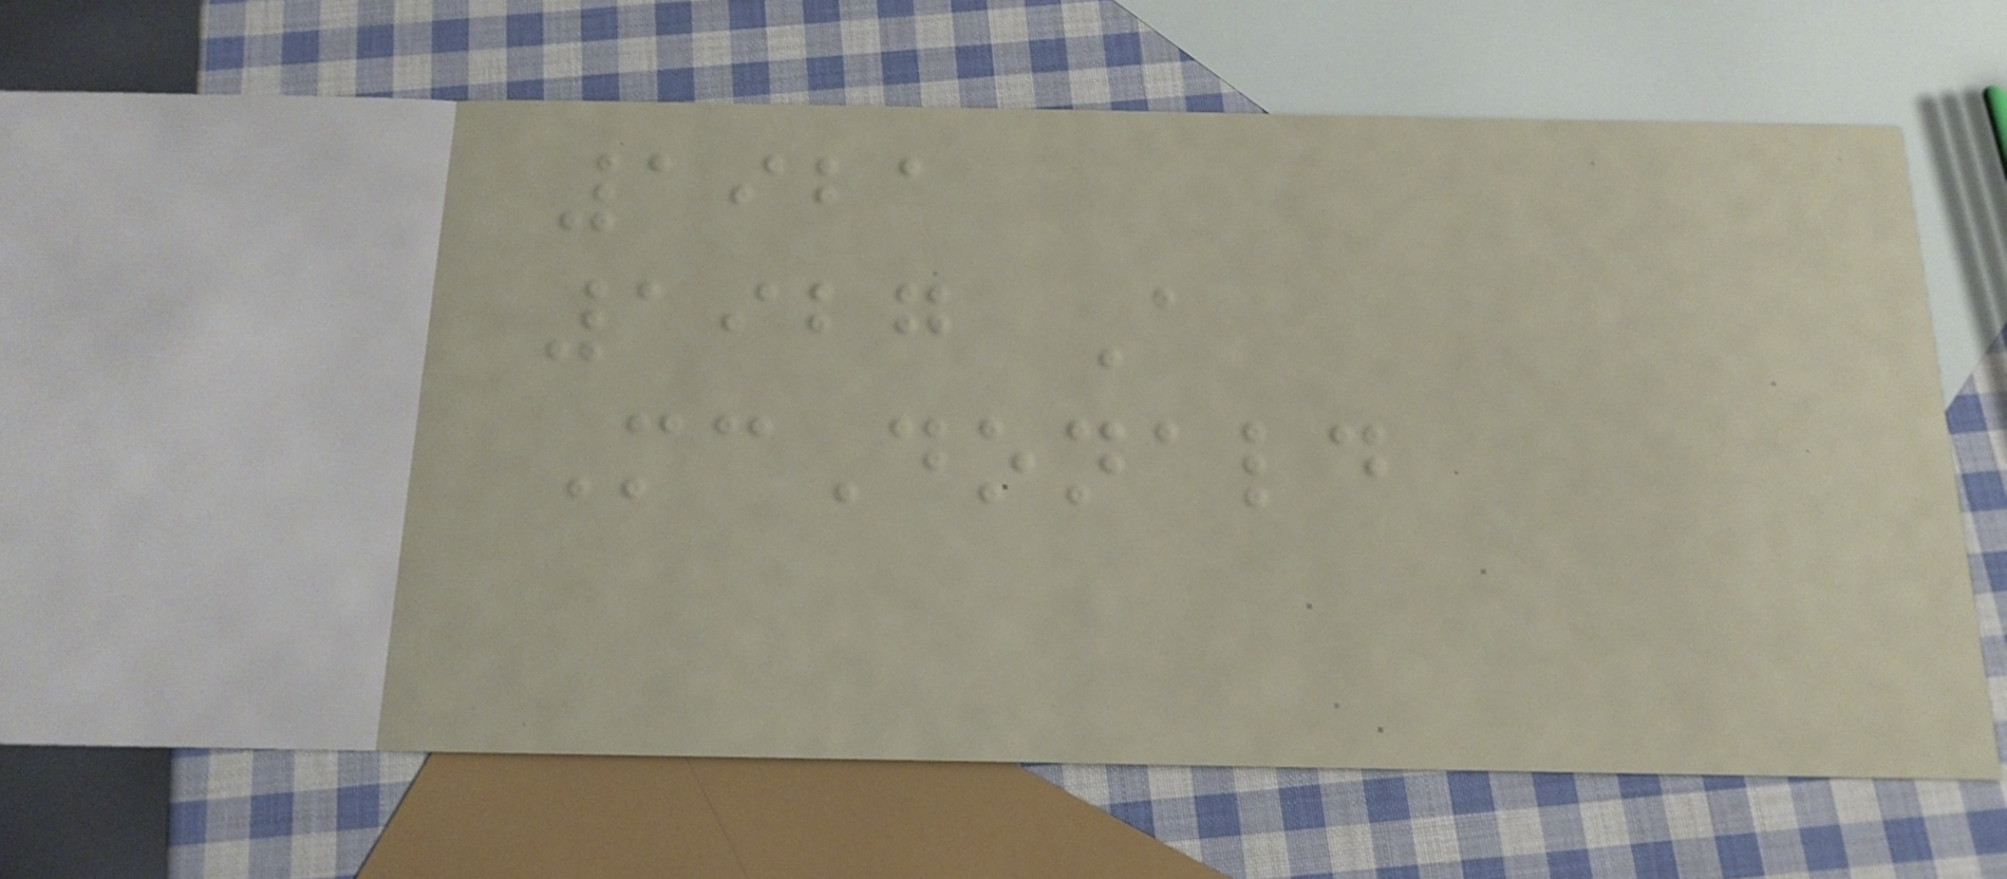1921
1927 A
McDonald
